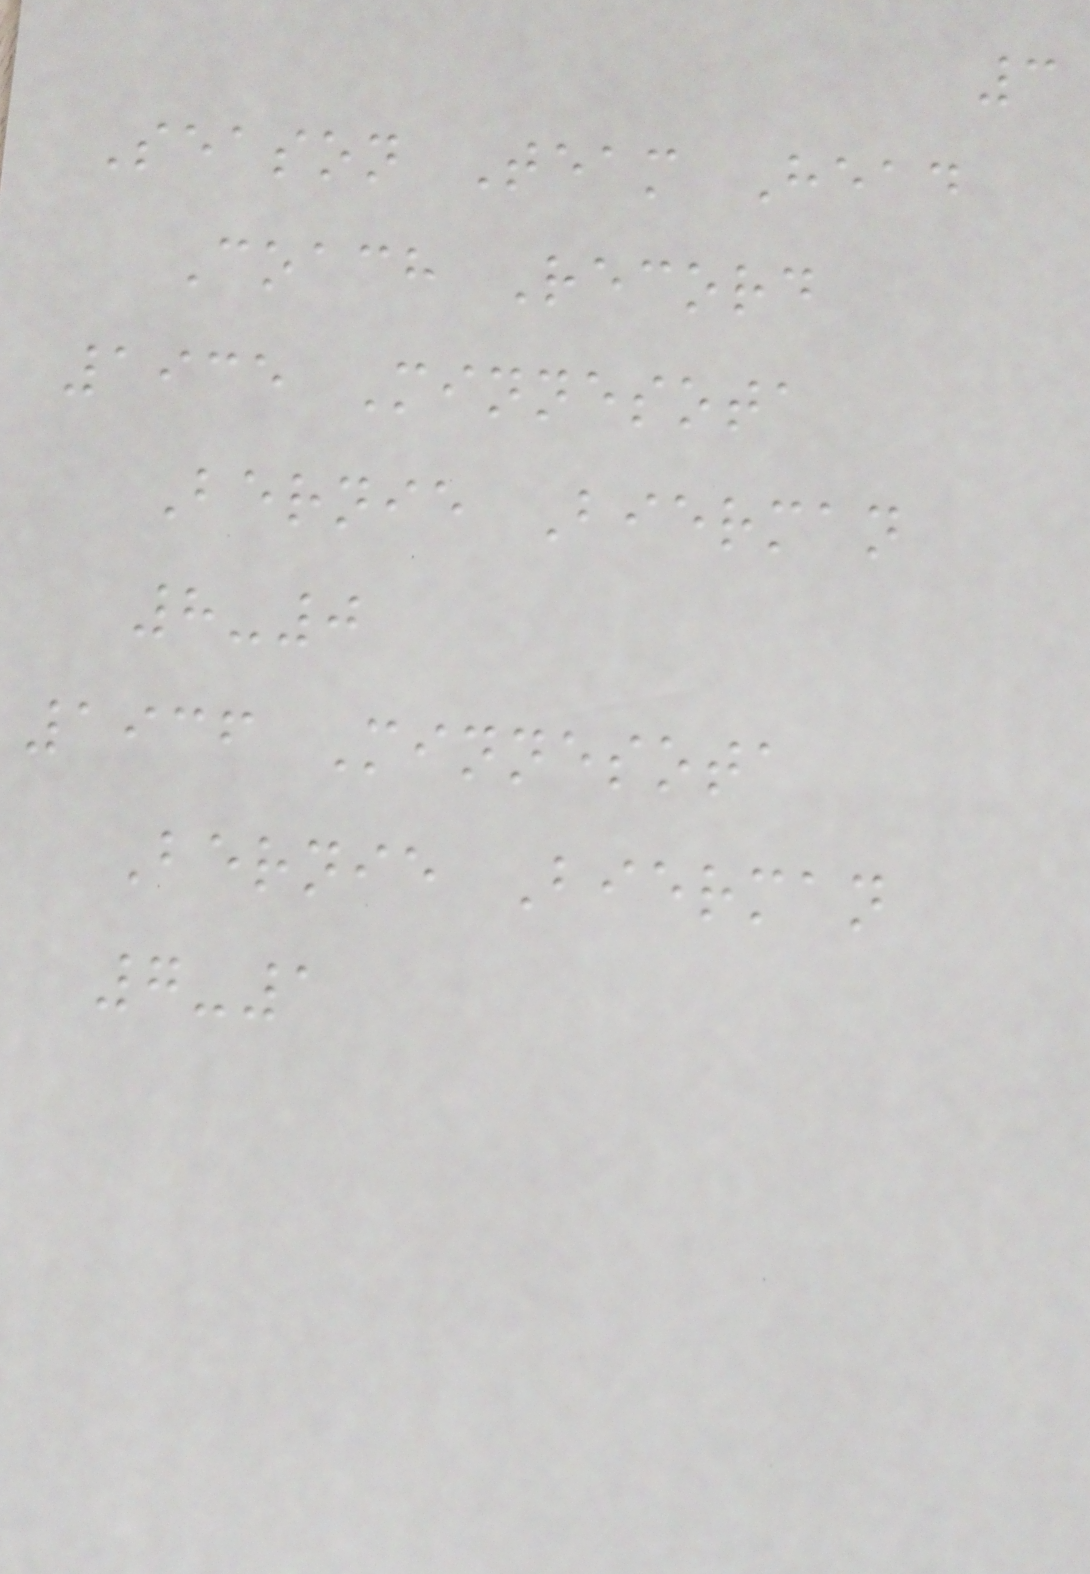3
Season Team Head
Coach Record
1935 Minnesota
Bernie Bierman
8-0
1936 Minnesota
Bernie Bierman
7-1
